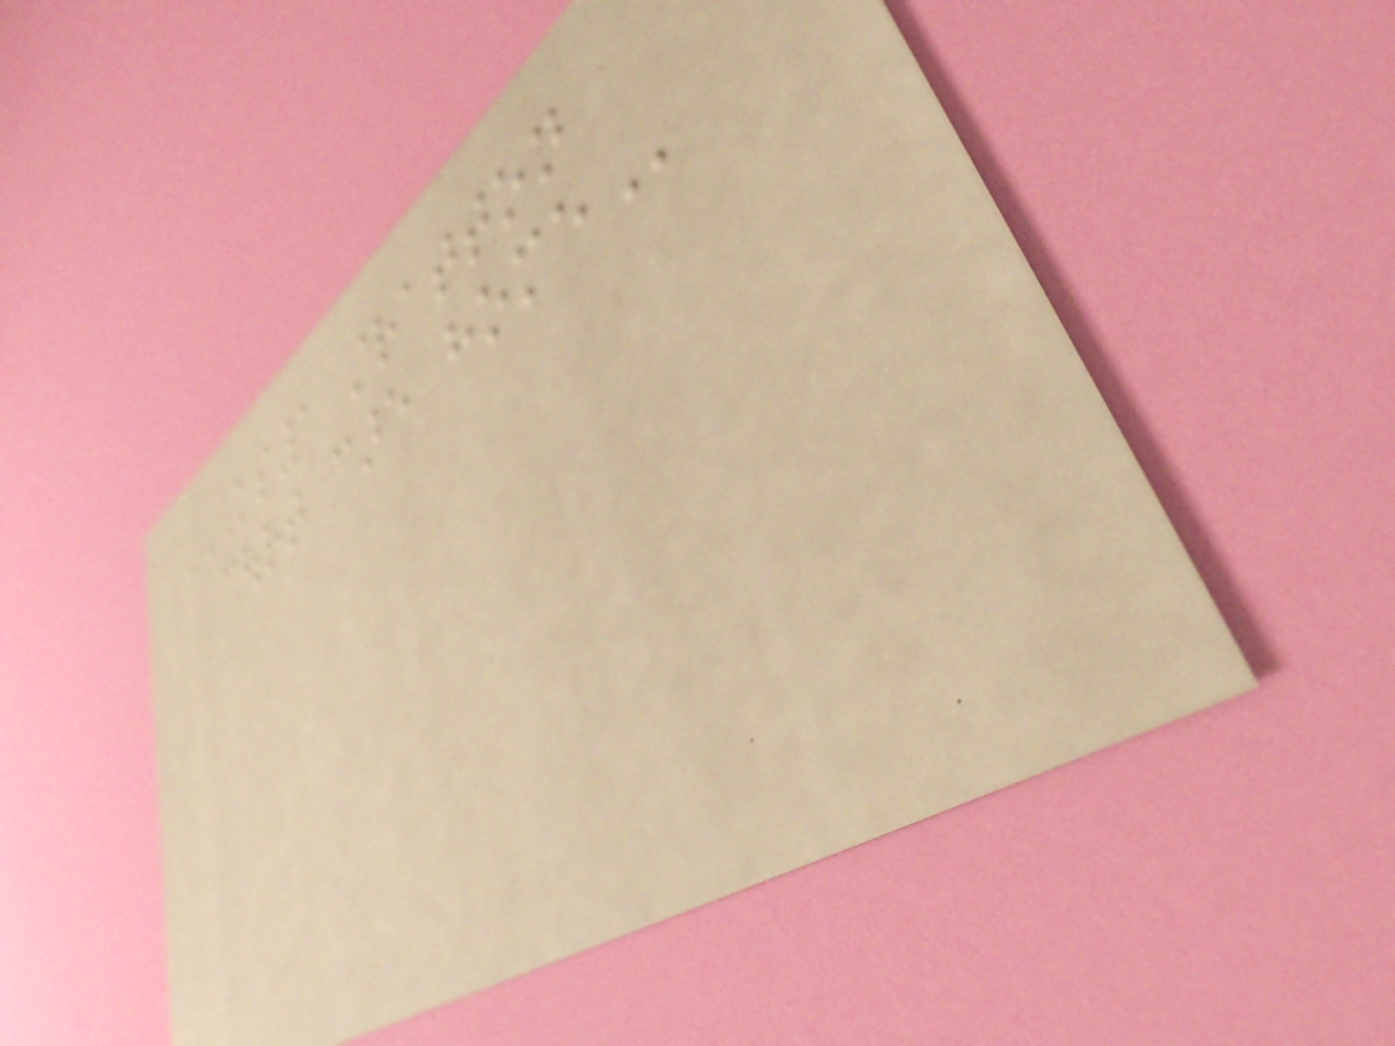KS1 STRATTON
COURT CARE HOME
